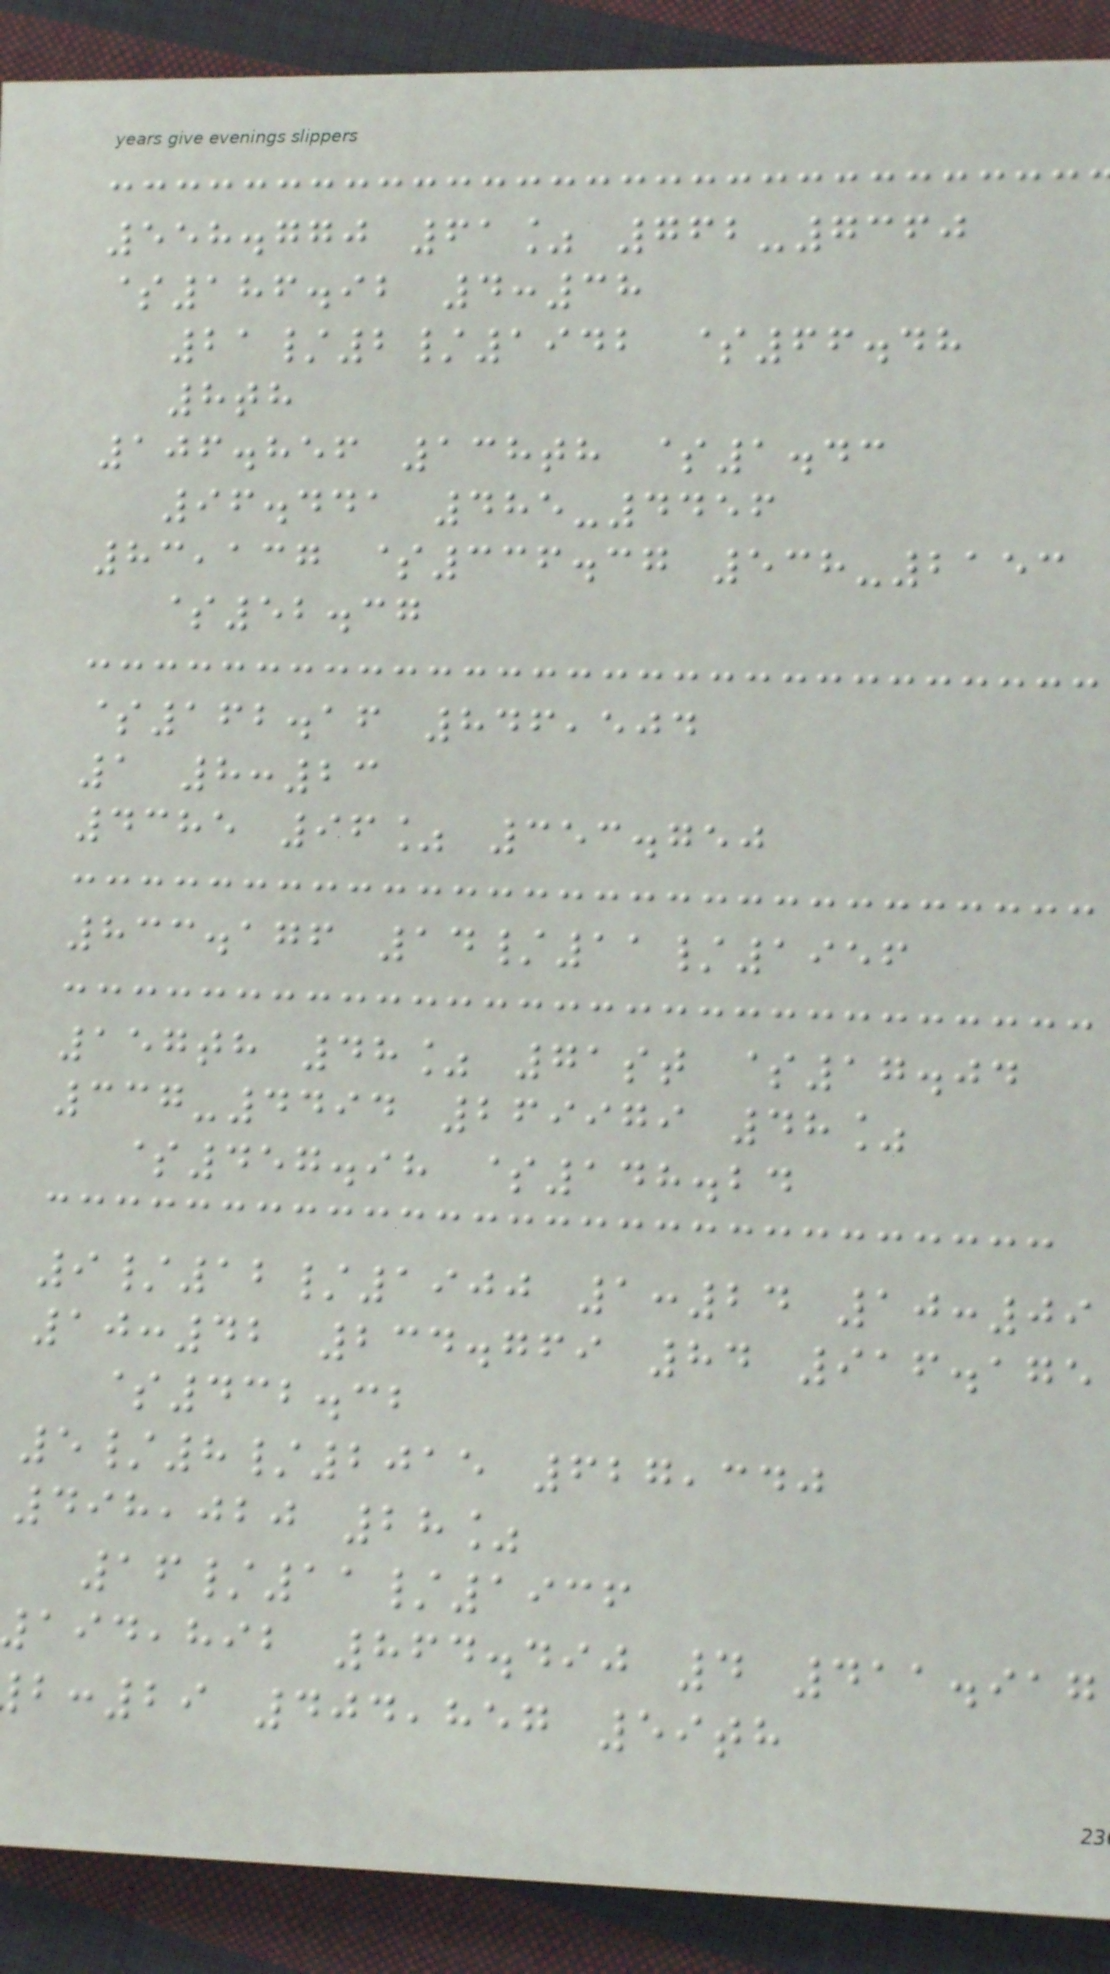558.770 61% 762-7360
$186.92 4:38
21/2/1942 $66.48
8th
106.856 138th $1.43
96.441 485-4456
83,137 $336.37 538-2153
$52.37
$162.16 846,504
1 8:23
4385 96% 353.750
833.176 14/11/1956
157th 48% 71st $17.04
337-4494 269979 48%
$457.98 $148.24
9/12/1900 1:24 10:09
10:42 234.769 84 916.175
$432.32
5/8/2015 627,340
498,020 28%
16/11/1936
,hib 864.490 4 411.917
:29 404,857 59th
